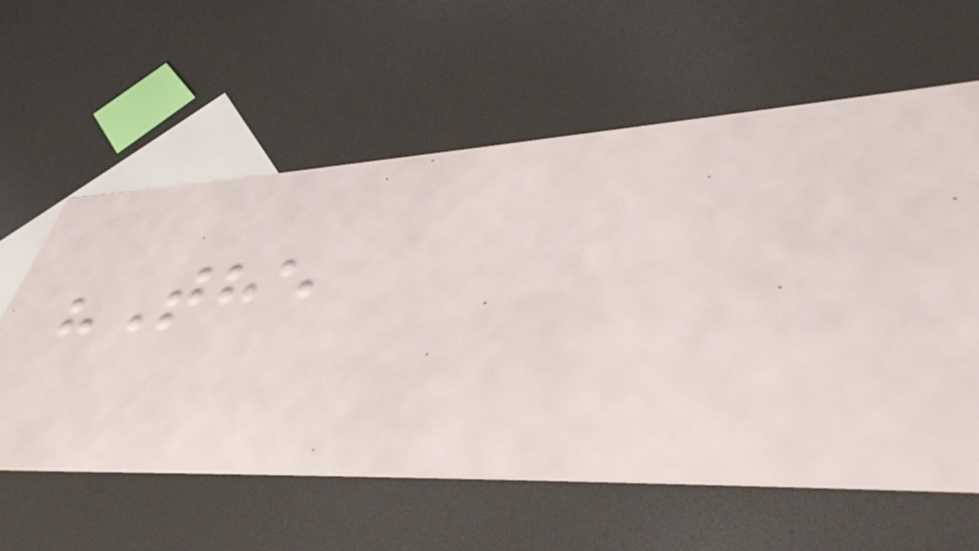"The
